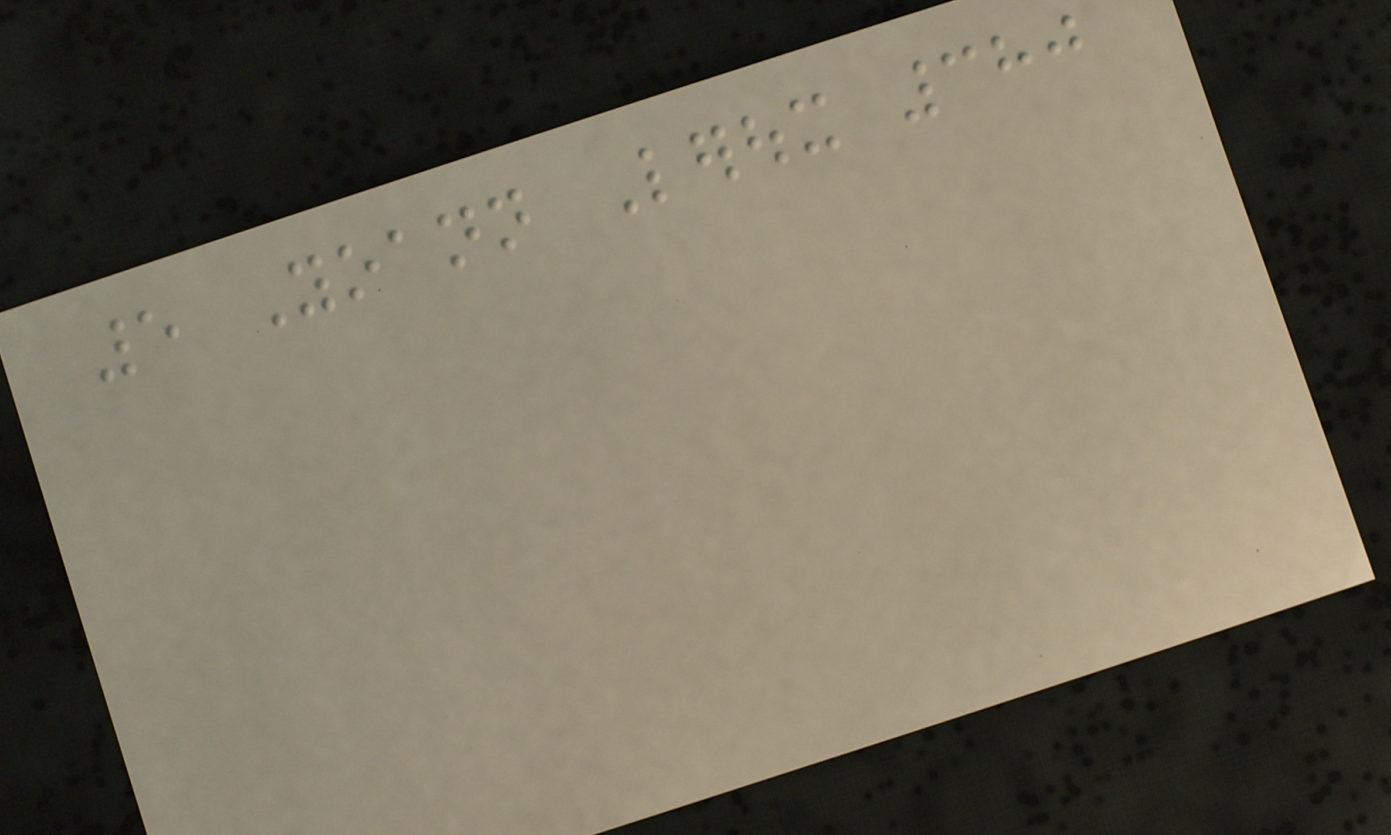5 Yoann Leroux 380
